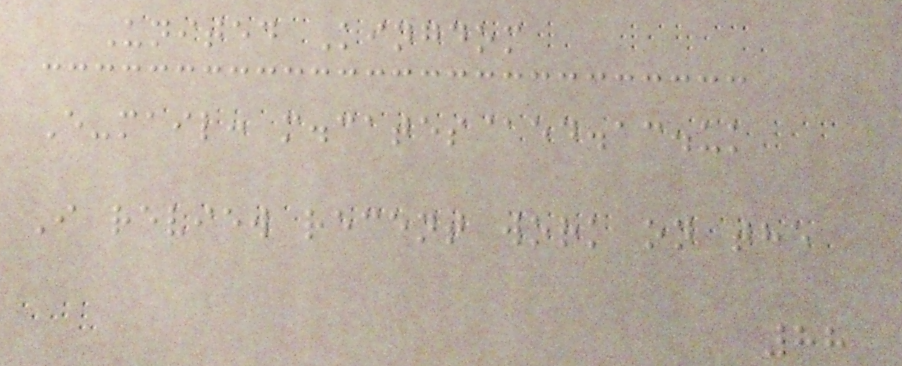United Kingdom
E-mail: m.cates@ed.ac.uk
I review recent work on the
88
